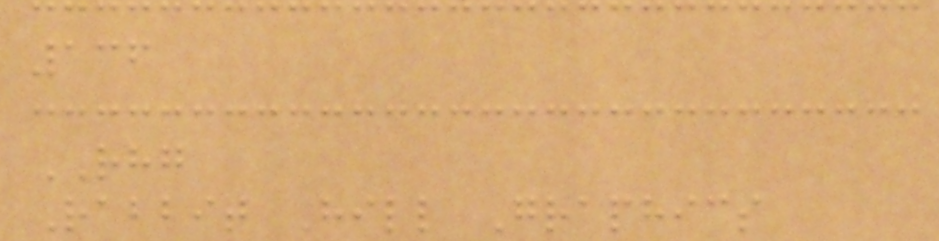136
RHG
Rabbit Hill Graphics
